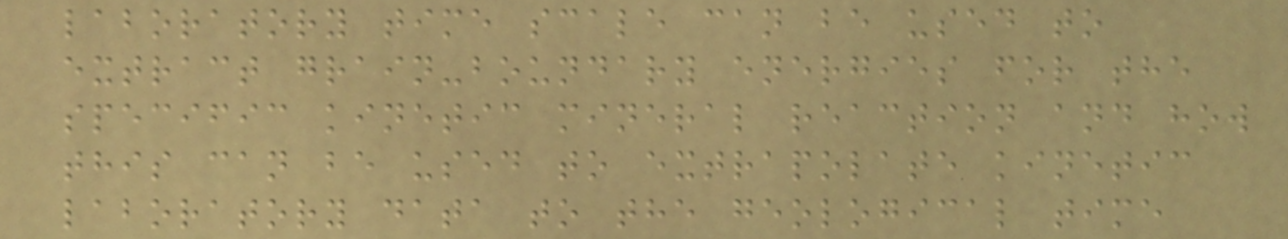laboratory time scale can be used to
extract grain-boundary energies for the
specific kinetic mineral reaction and how
this can be used to extrapolate kinetic
laboratory data to the geological time
